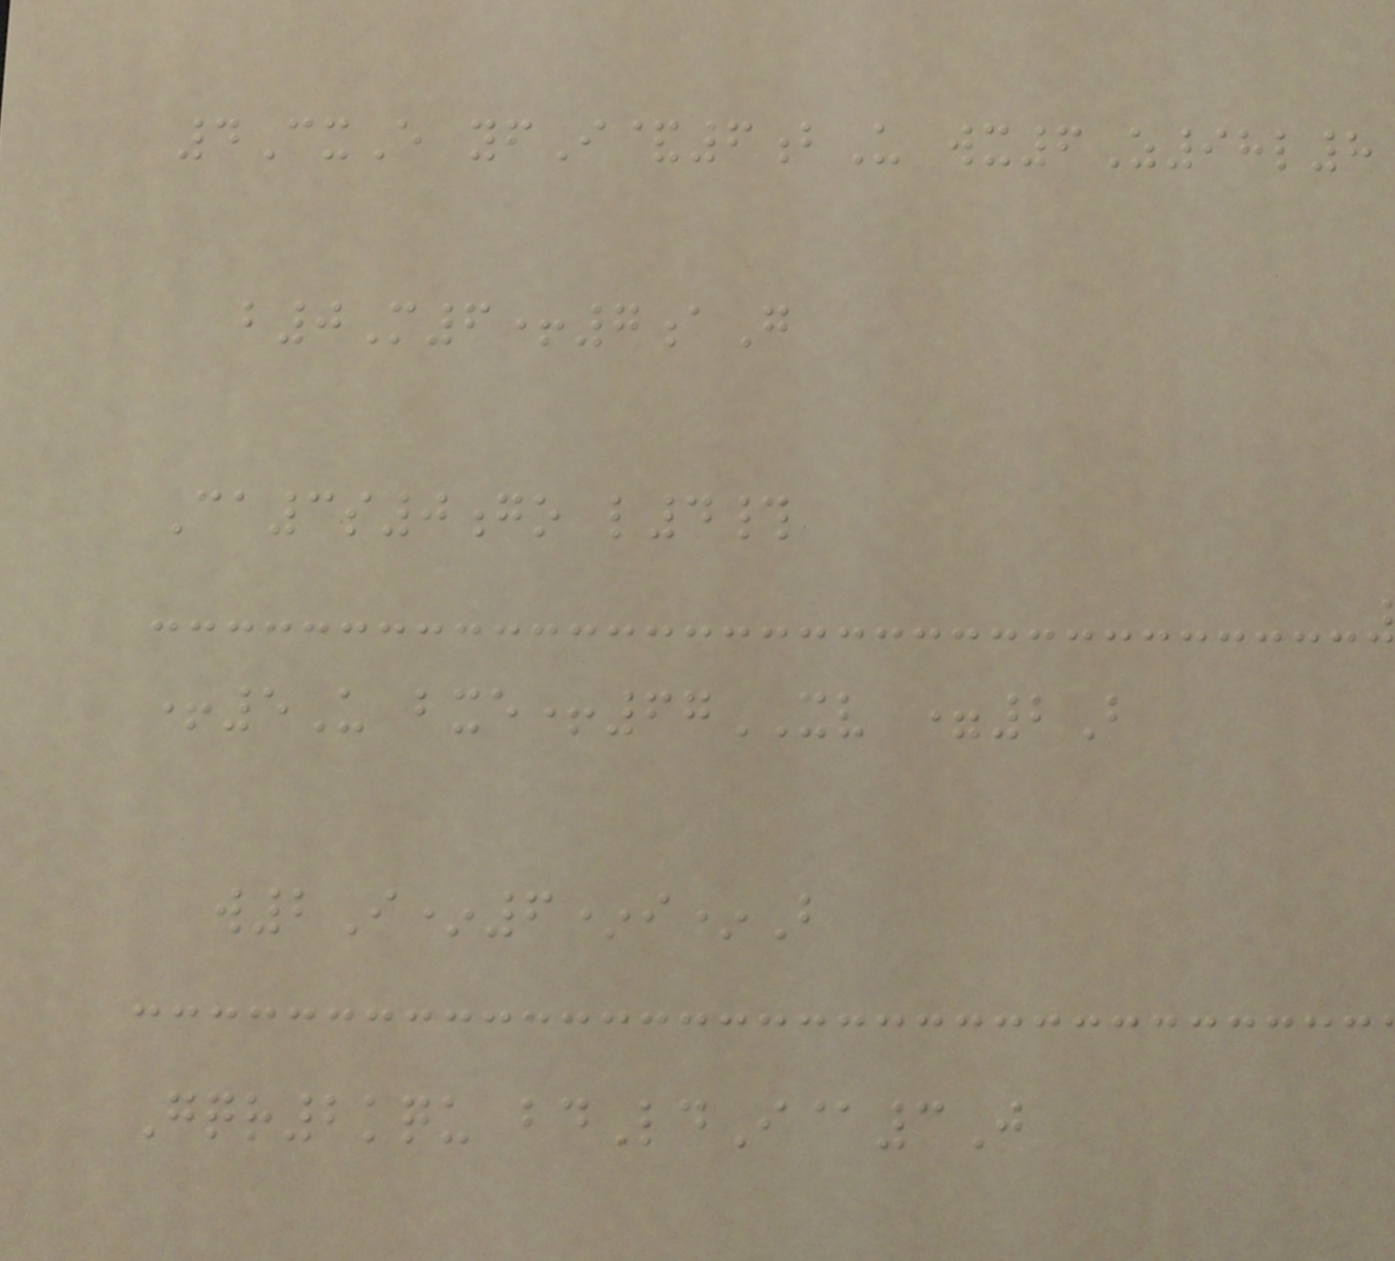4CxE yfI&6bU wx6Z98l8
b0M6+7aG
Ca3s0go l4#
+5U bxe+67XV =2B
w2I*6*i*B
Gqr2kqu bdLdI@3J
